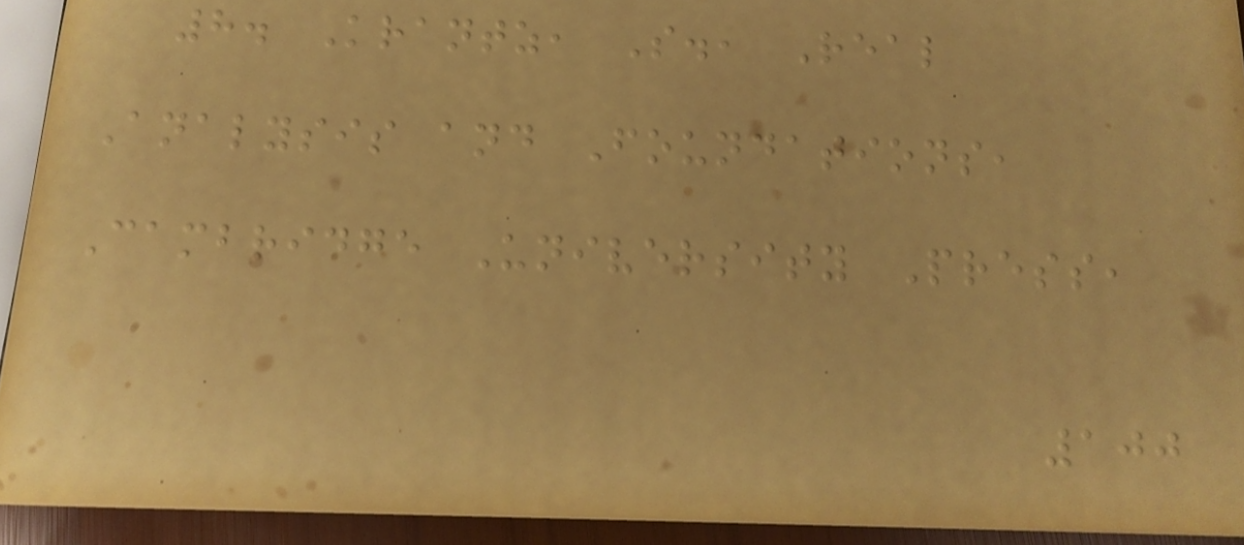8. Krantz, S., Real
Analysis and Foundations,
Cambridge University Press,
100
